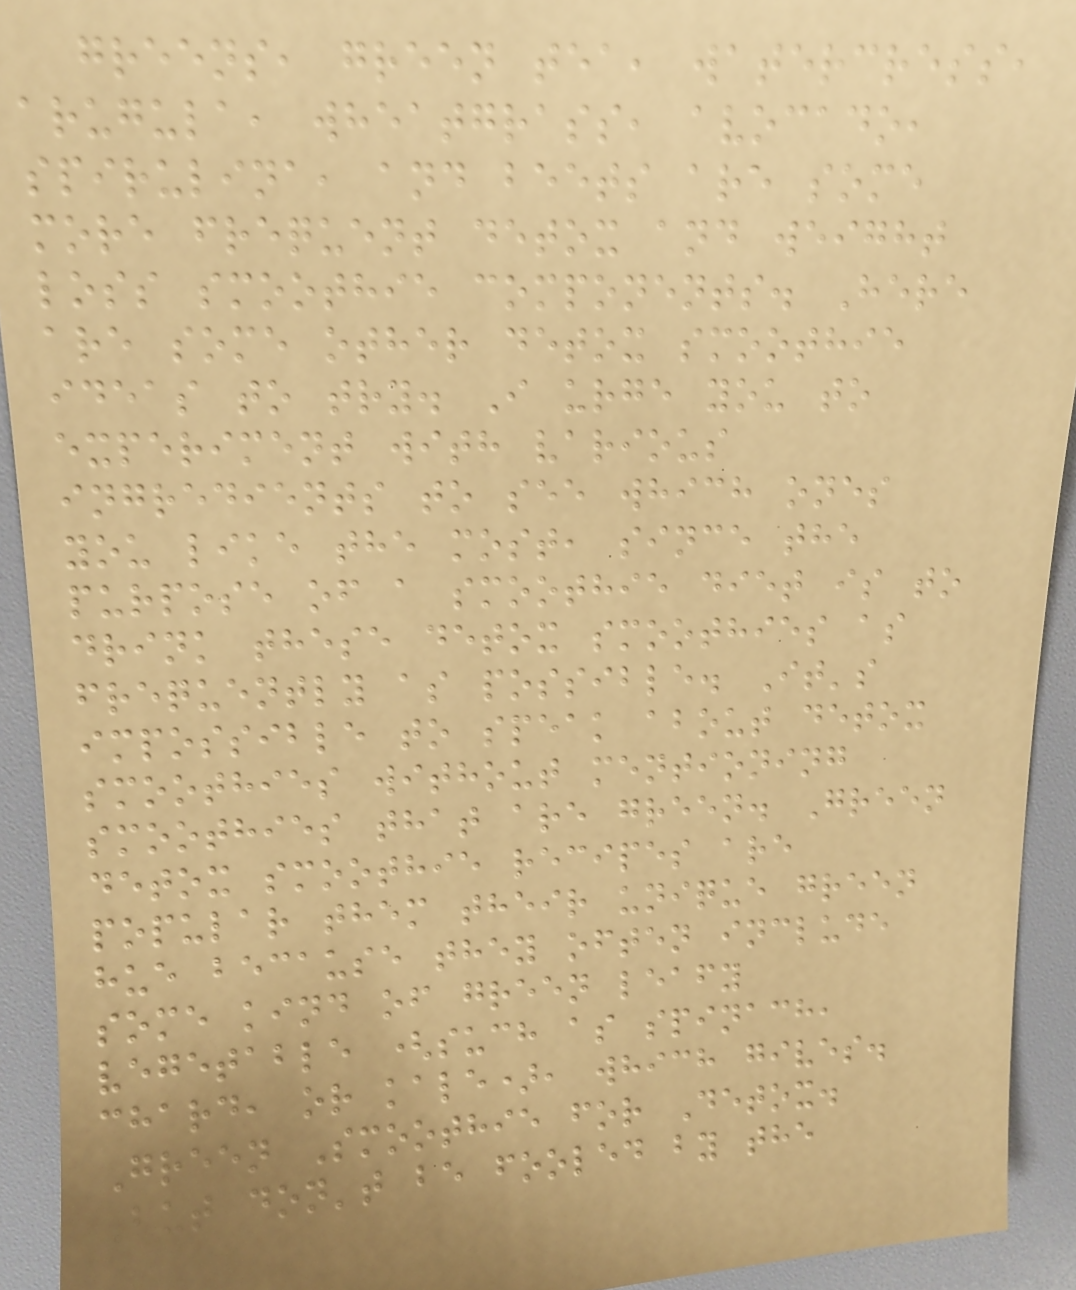greens, green tea, watercress,
arugula, wheatgrass, avocado,
spirulina, and beets are some
more frequent detox and weight
loss smoothie components. Here
are some other detox smoothie
ideas to try. I urge you to
experiment with various
ingredients to see which ones
you like the most, since the
purpose of a smoothie diet is to
drink these detox smoothies as
frequently as possible. It's
impossible to speak about detox
smoothies without mentioning
smoothies that are green. Green
detox smoothie recipes are
popular them their unique green
hue because they often include
some kind of green leafy
vegetable (such as spinach,
chard, or kale), which gives.
Green Smoothie for Detox.
But don't be fooled by the
